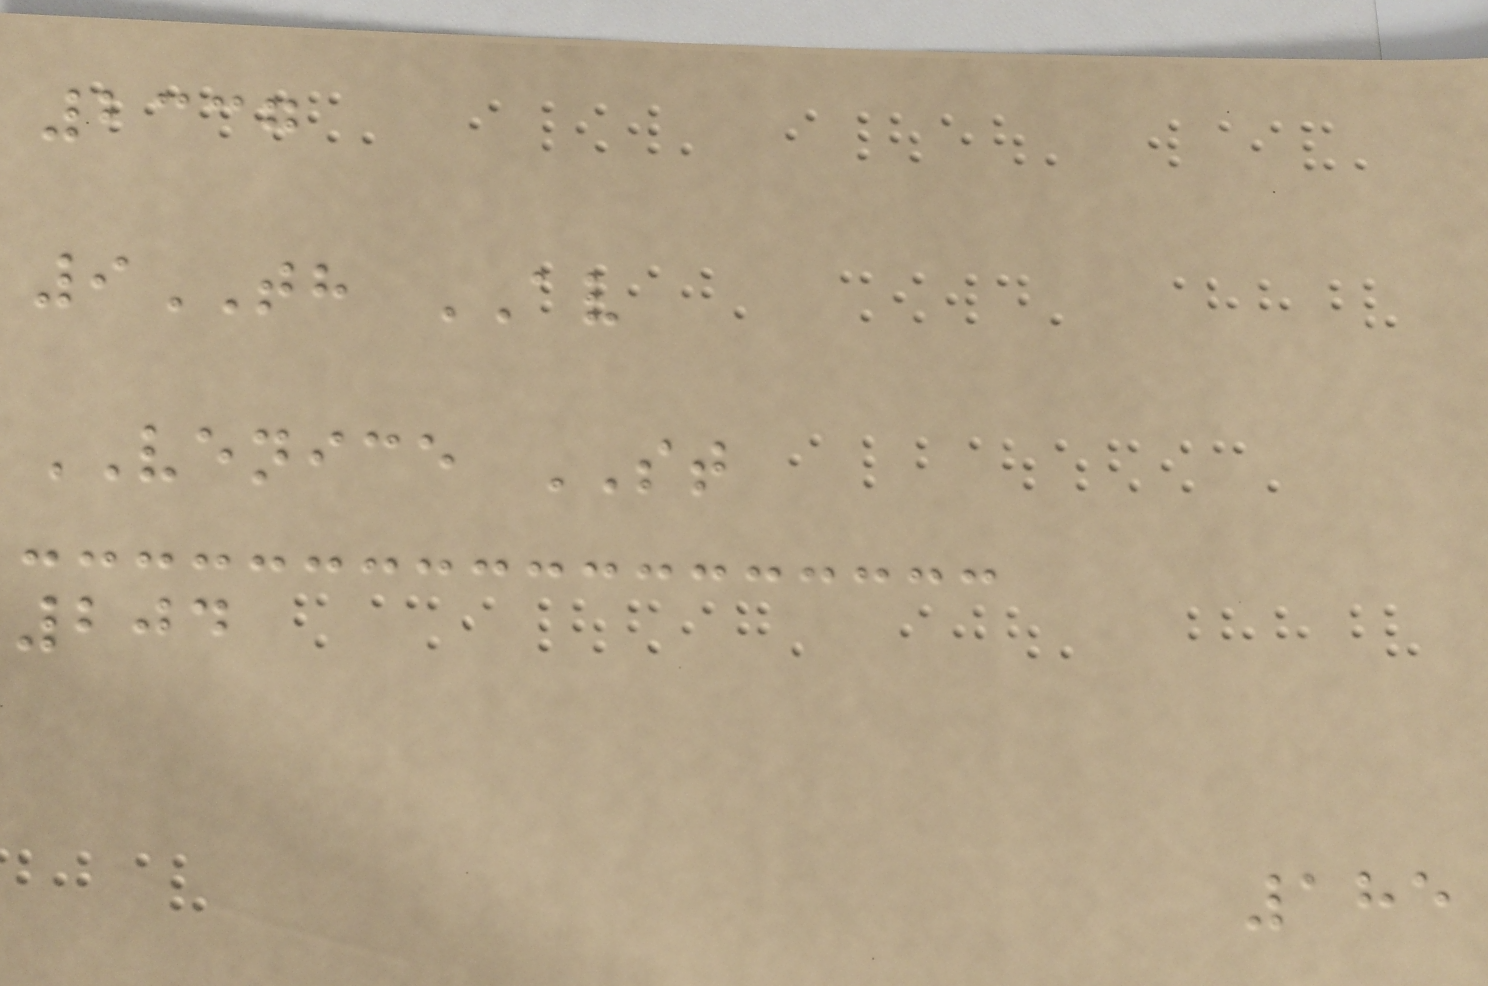2337
9TH AV
VENICE ST
204
185
